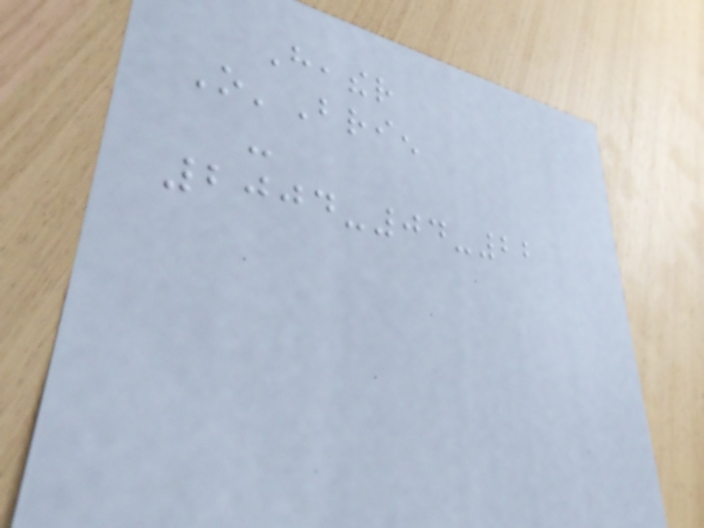Heather
O'Brien
-
2004-04-22
